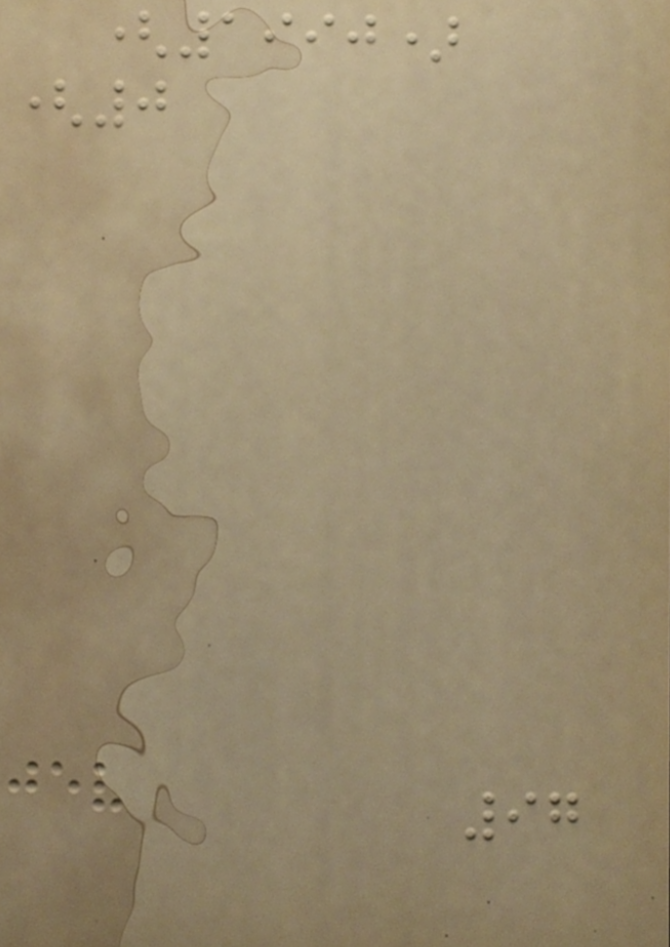(1990)
(0
97
